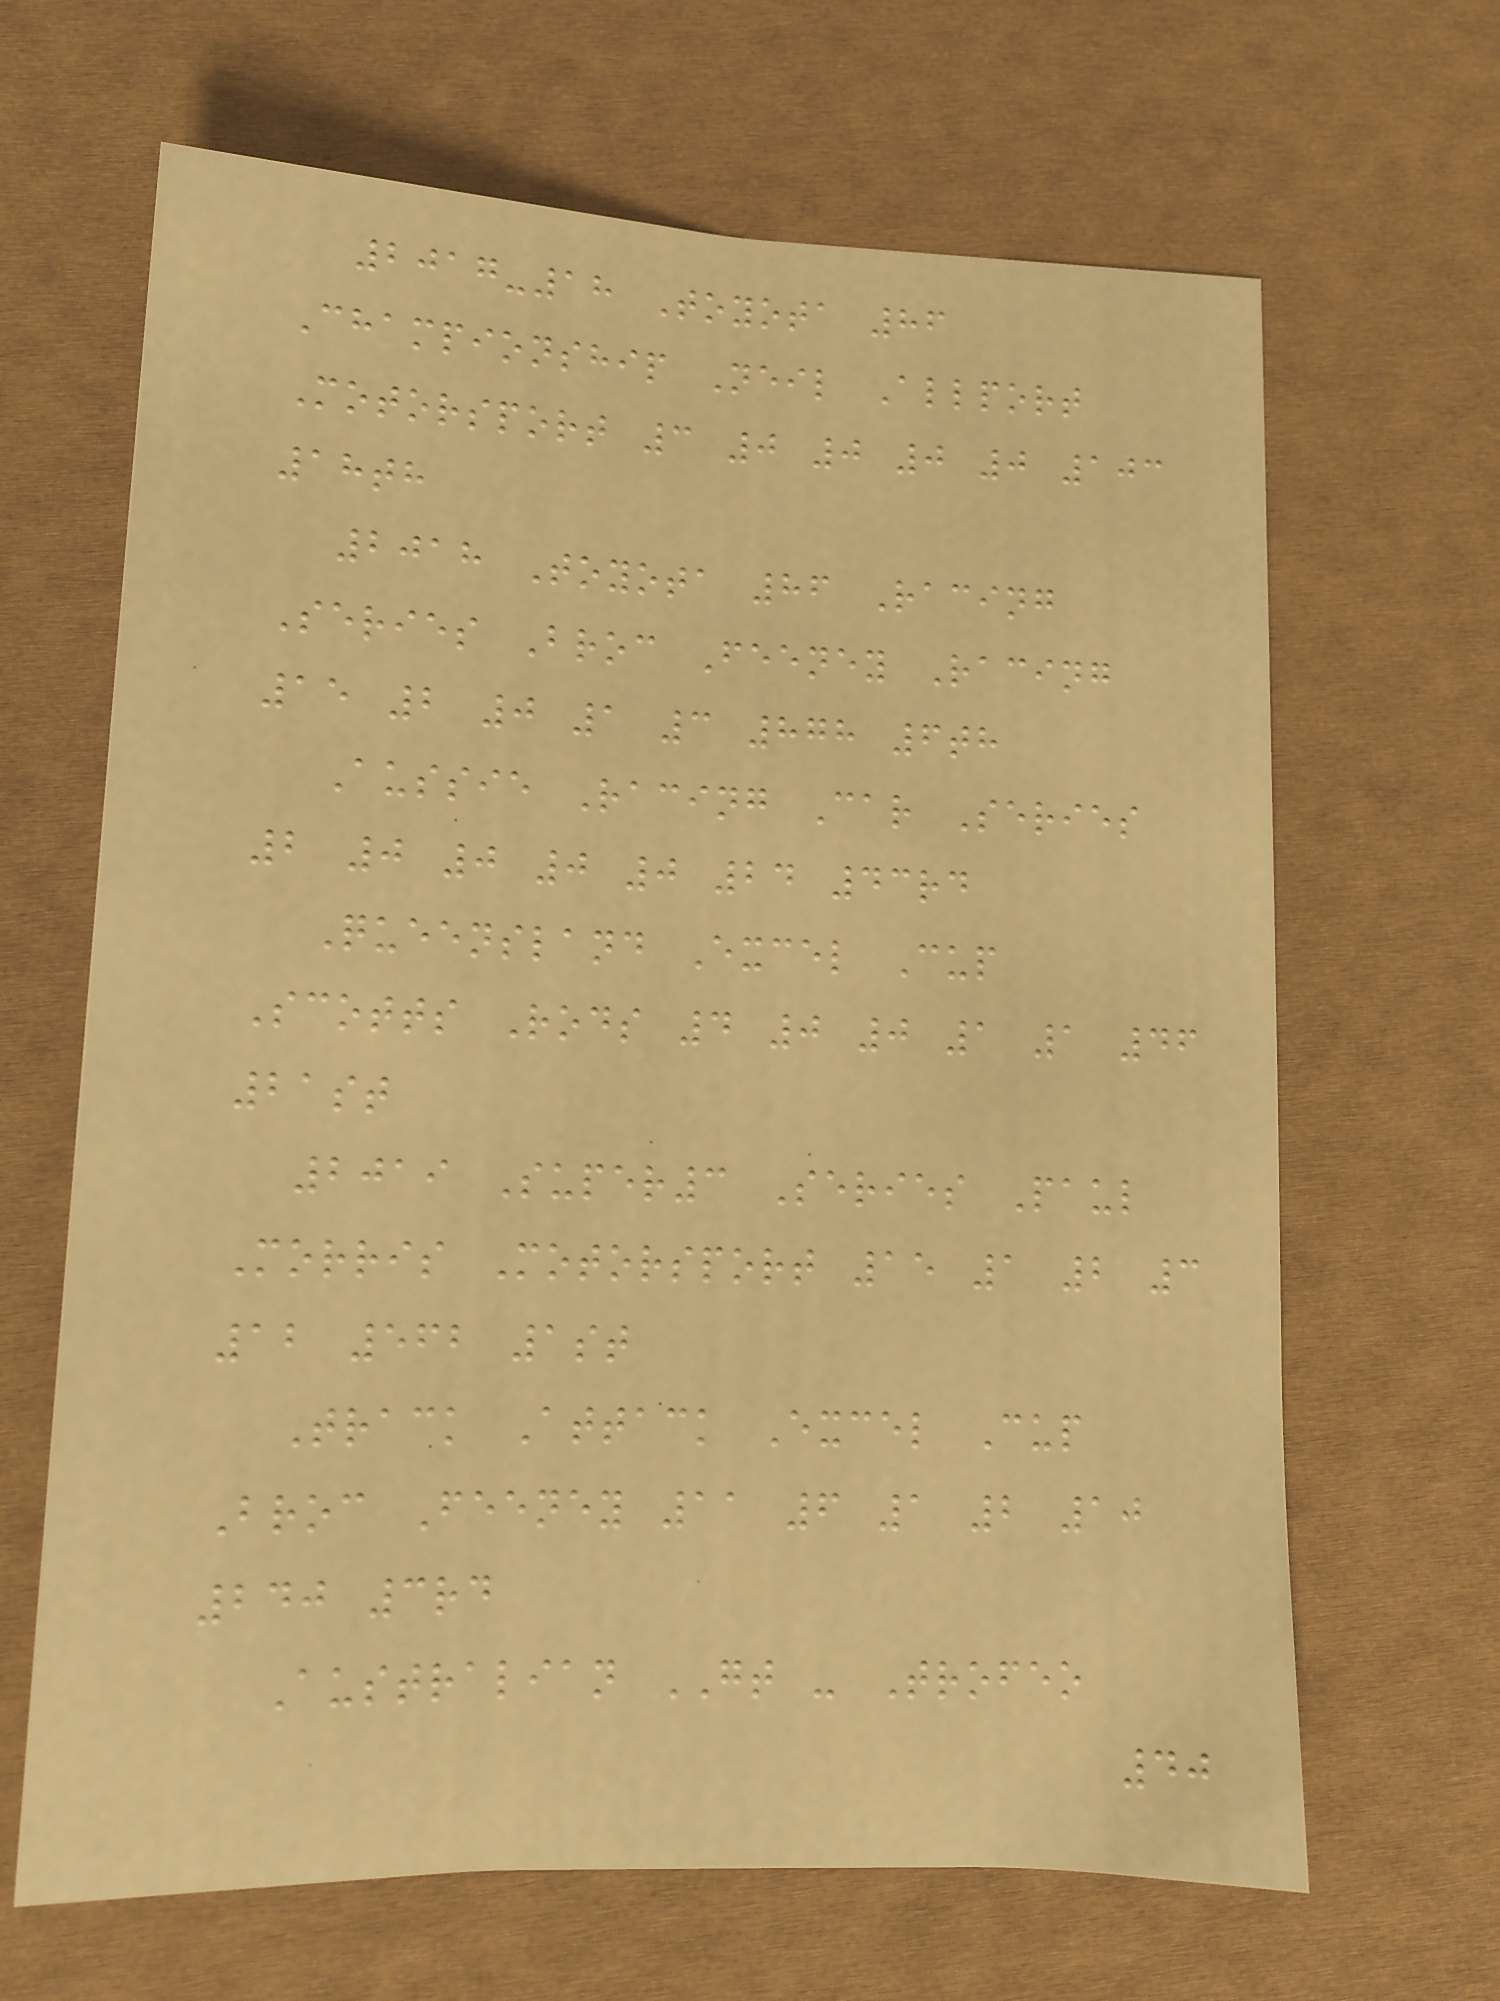2017-18 Toyota 86
Championship Neil Allport
Motorsport 3 0 0 0 0 103
18th
2018 Toyota 86 Racing
Series Broc Feeney Racing
15 2 0 1 3 878 6th
Aussie Racing Car Series
2 0 0 0 0 24 43rd
Queensland Excel Cup
Scotts Rods 4 0 0 1 1 46
21st
2019 Super3 Series Paul
Morris Motorsport 15 1 2 3
12 562 1st
Track Attack Excel Cup
Broc Feeney 11 6 1 2 10
240 3rd
Australian GT - Trofeo
40
